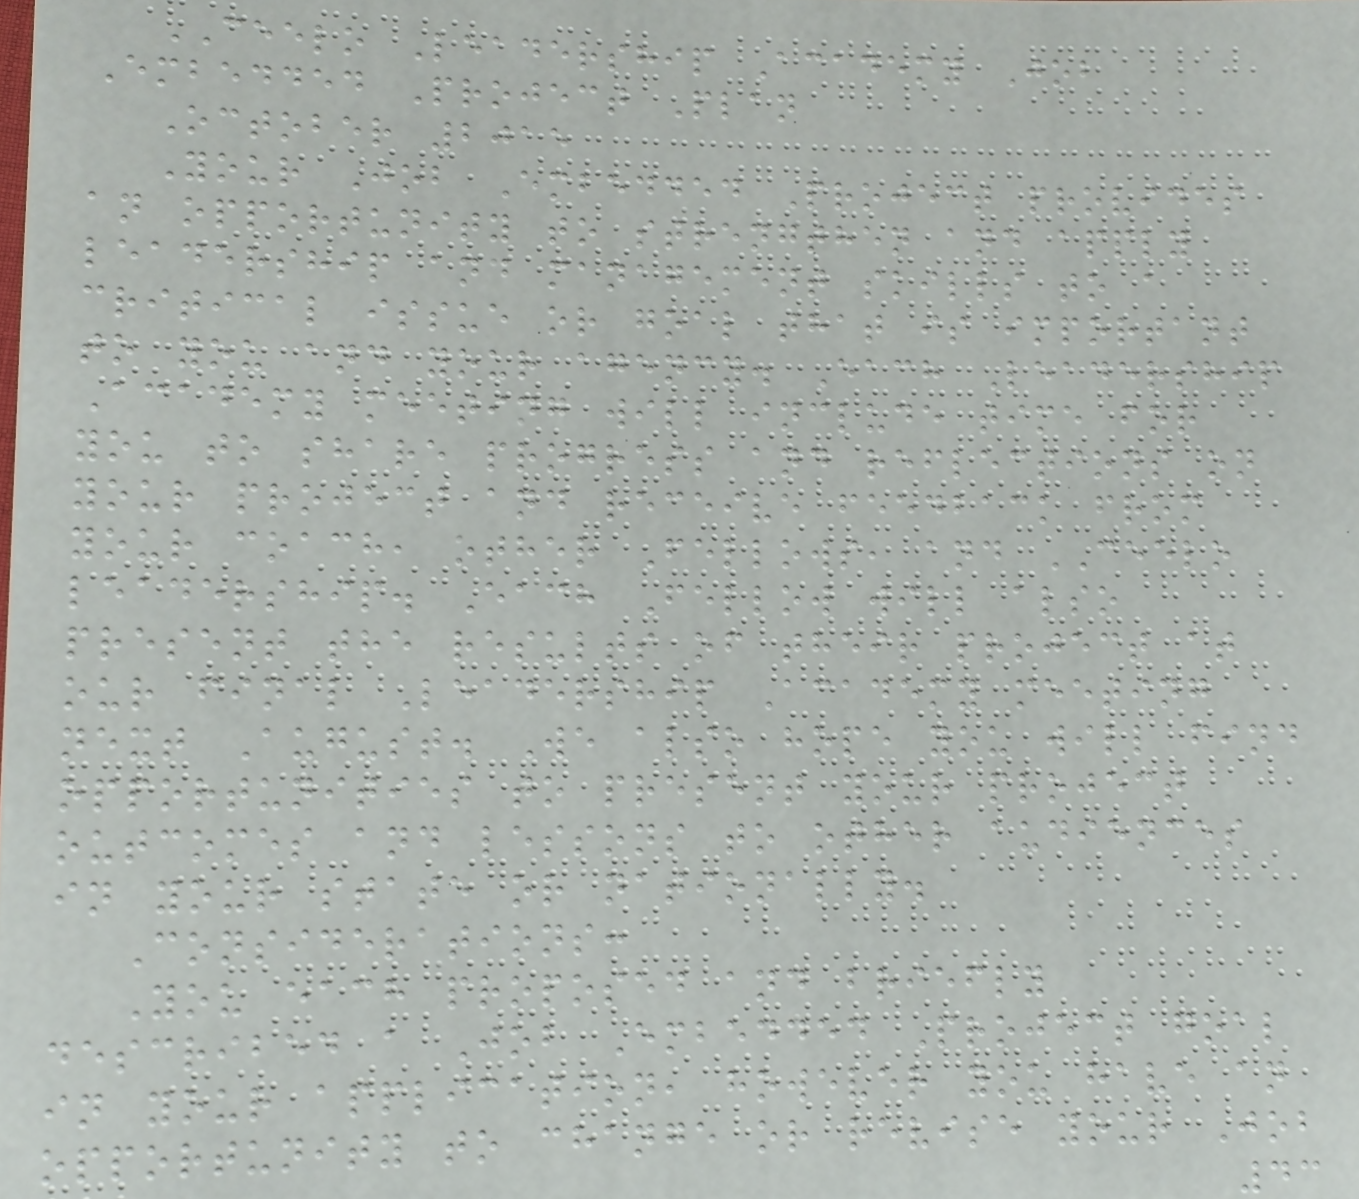CEELO Leadership Academy Job
Embedded Project Plan
October 2015
Your Job Embedded Project provides
an opportunity to strengthen and apply
leadership and management skills to a
critical issue or goal that is important
to you and your agency. Each Leadership
Academy meeting will include time for
you to share progress and reflections on
your project and receive feedback from
your coach, other Fellows, and CEELO
leadership. Each Fellow will also
present the results of their project at
our final Leadership Academy meeting
next August. We also hope you will find
opportunities to present your project
outcomes and lessons to other audiences
in your state or nationally.
Considerations:
You each proposed and briefly
described a Job Embedded Project goal
in your application, however you have an
opportunity to change or revise your Job
43
